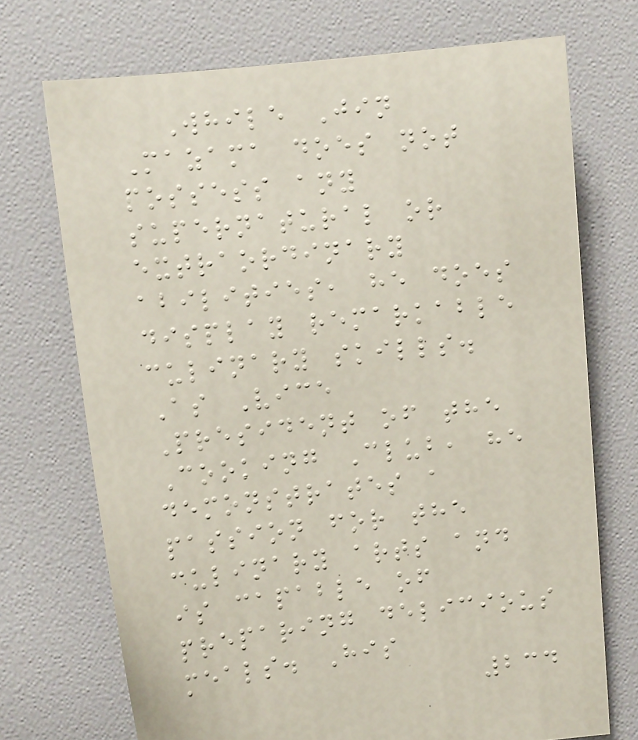While Jin
Mazama does not
possess any
supernatural or
extraordinary
abilities, he does
display remarkable
culinary skills.
As Vice
President of the
Cooking Club, he
demonstrates a
passion for the
culinary arts and
is capable of
preparing delicious
meals. His
234
